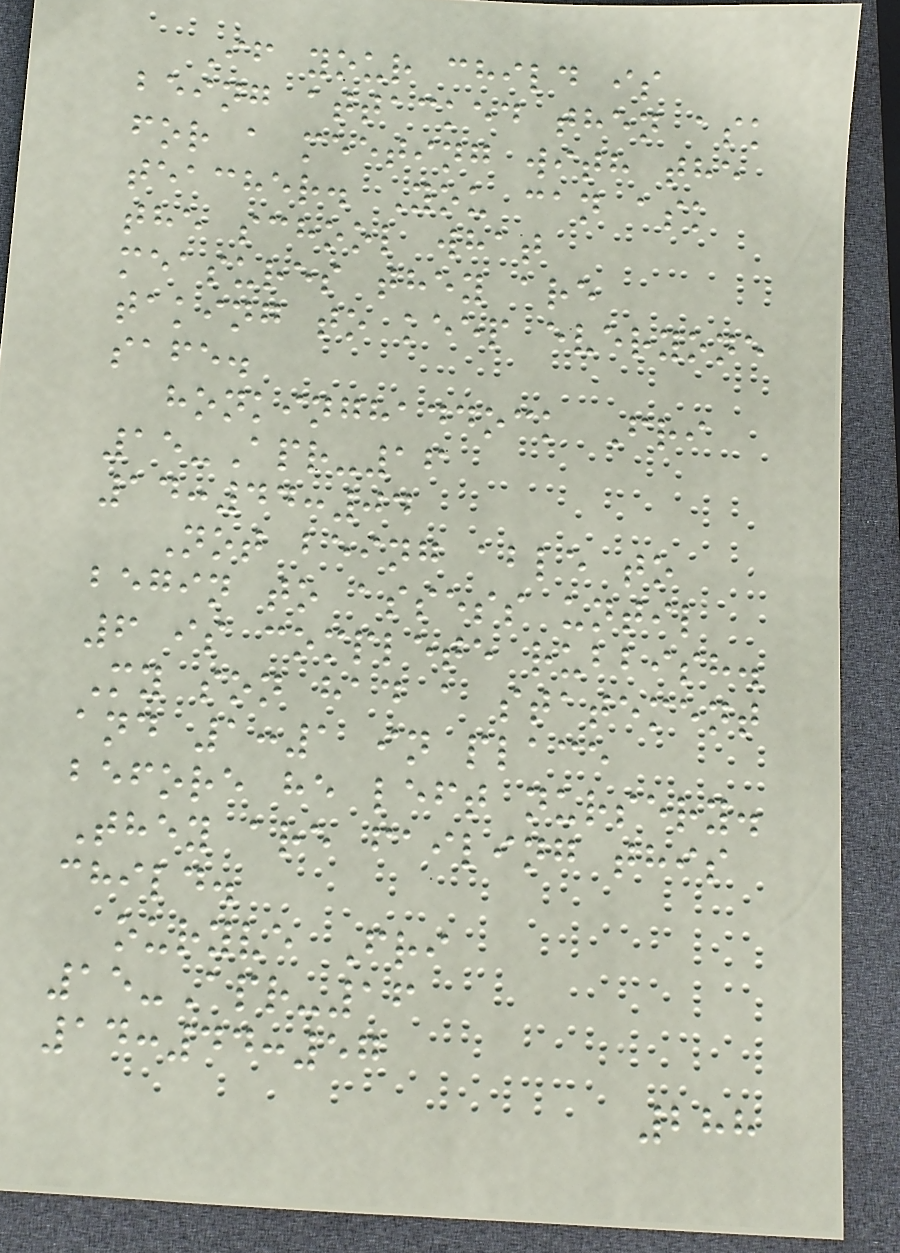If your child is
being attacked then ask
for a meeting with the
teacher. You can ask
the school what
measures they are
taking to keep everyone
safe.
honkinghaddock Fri
15-Apr-16
14:44:04
Not being able to
begin to assess until
6 is complete rubbish.
My son had a statement
and 1:1 in place
before he left nursery.
They are failing this
child.
ouryve Fri
15-Apr-16
14:44:57
288
